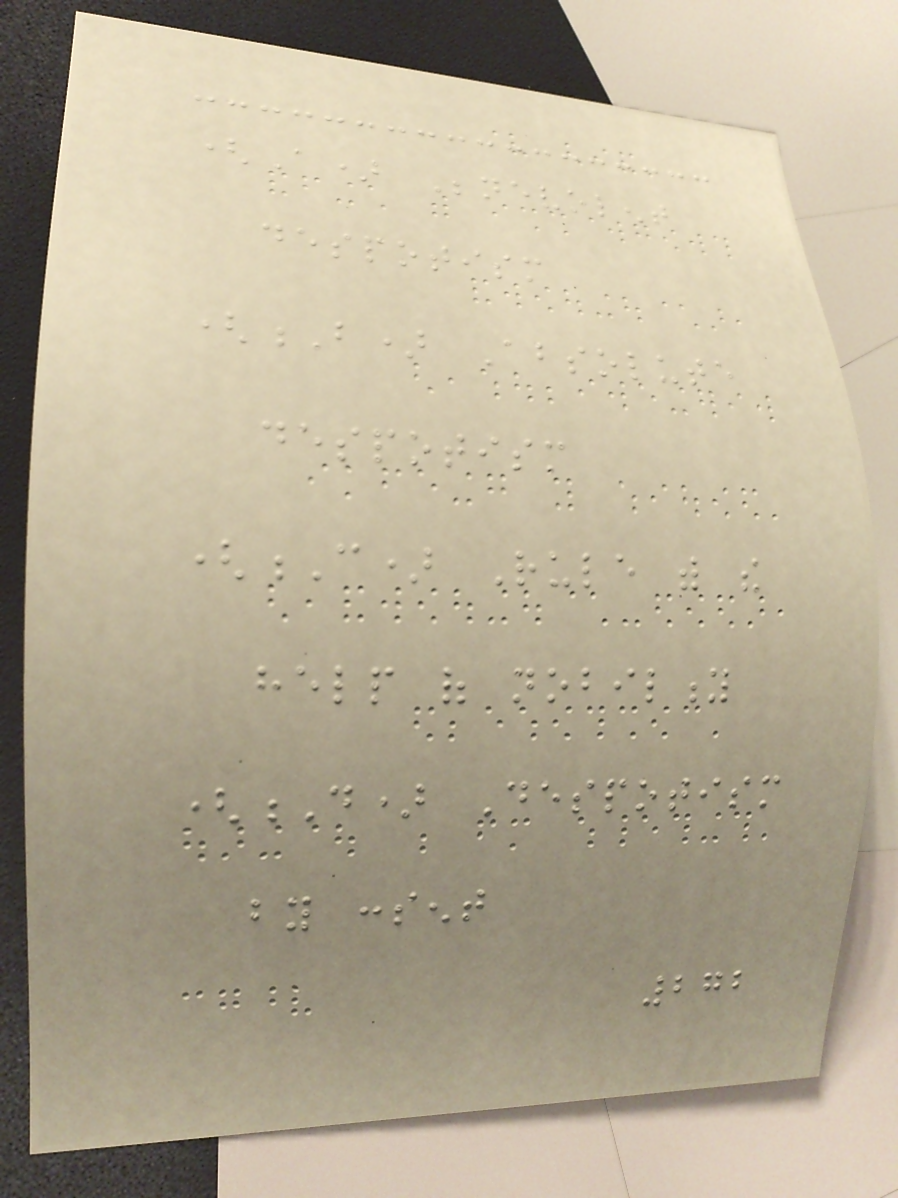(A) Benevolent
despotism
(B) Absolute
despotism
(C) Rule with the
help of nobility
(D) Despotism
by consent
272
